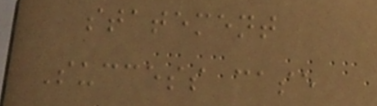statement
Success case
